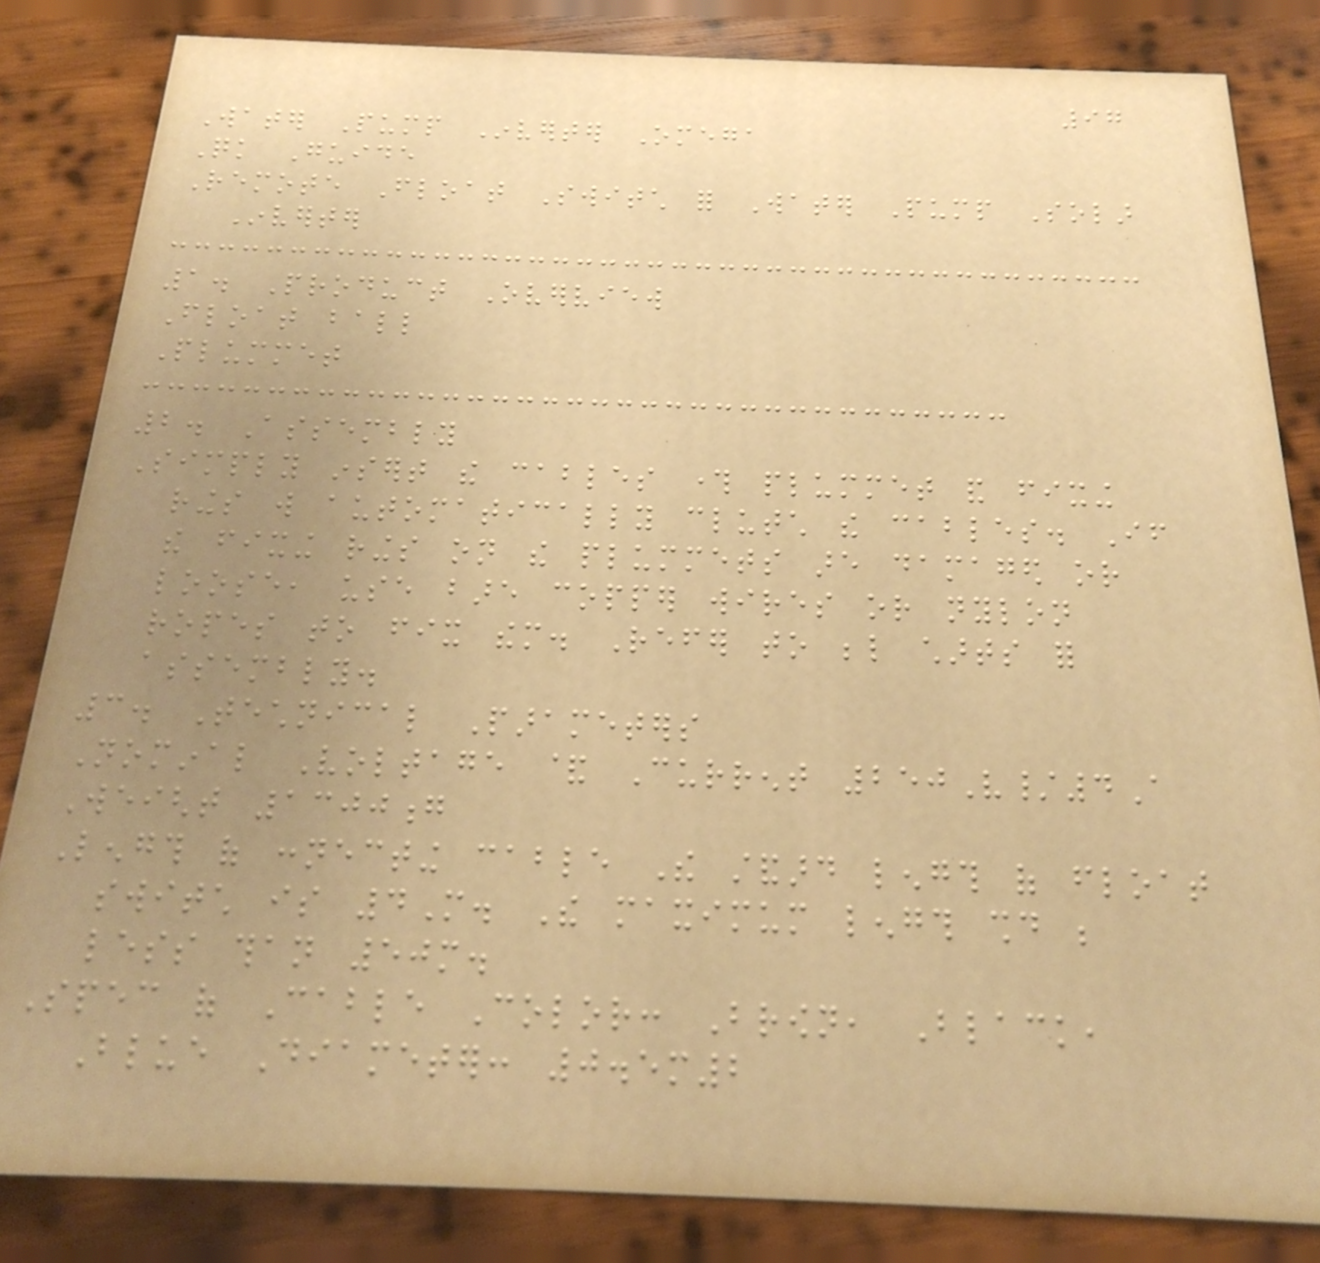97
Water Pump Inverter Omega
Quick Guide
Remote Float Switch for Water Pump Solar
Inverter
1. Product Overview
Float ball
Plummet
2. Assembly
Simply insert the cables through plummet and fixing
rings will automatically clutch the cables. If
the fixing rings on the plummets are damaged or
loose, use bare copper wires or nylon
ropes to fix them. Refer to below charts for
assembly.
3. Technical Parameters
Nominal Voltage & Current 250V/4A
Weight 1300g
Length of connecting cable The standard length of float
switch is 4M. The maximum length should be
less than 50m.
Spec of Cable Color: Brown, Black,
Blue Diameter: 0.5m2
